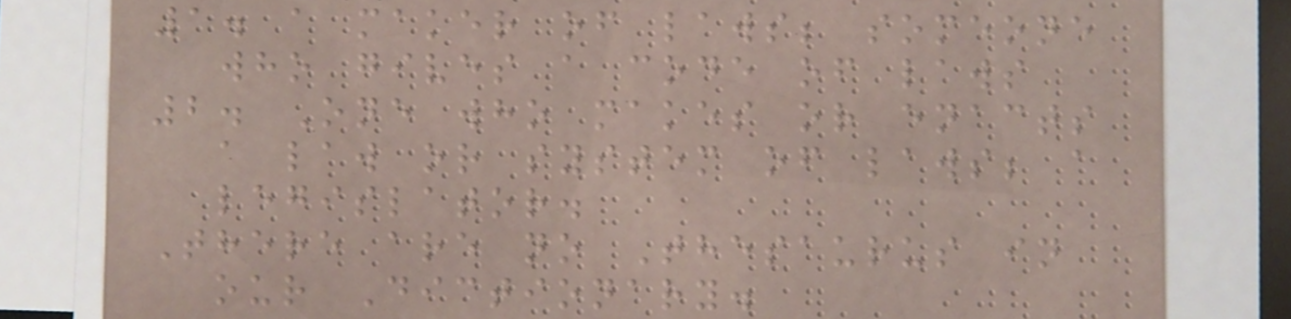1. a maker of laws; someone
who gives a code of laws
2. One who makes or enacts
a law or system of laws; a
legislator.
There are no Thesaurus in
our Dictionary.
